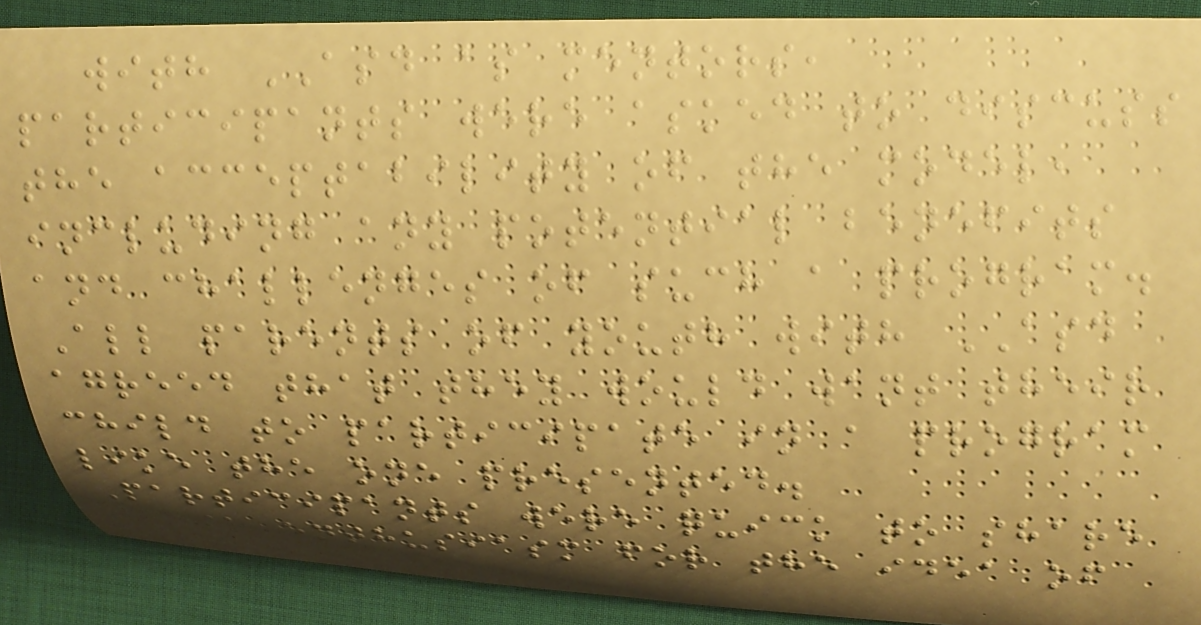with ASD as mentors,
participants were asked to discuss
the acceptability of the model,
including any potential benefits
and challenges of such a program.
All parents of youth with ASD
agreed that they would want their
child to participate in a program
like the one presented.
Participants were quick to share
their enthusiasm for the idea of
